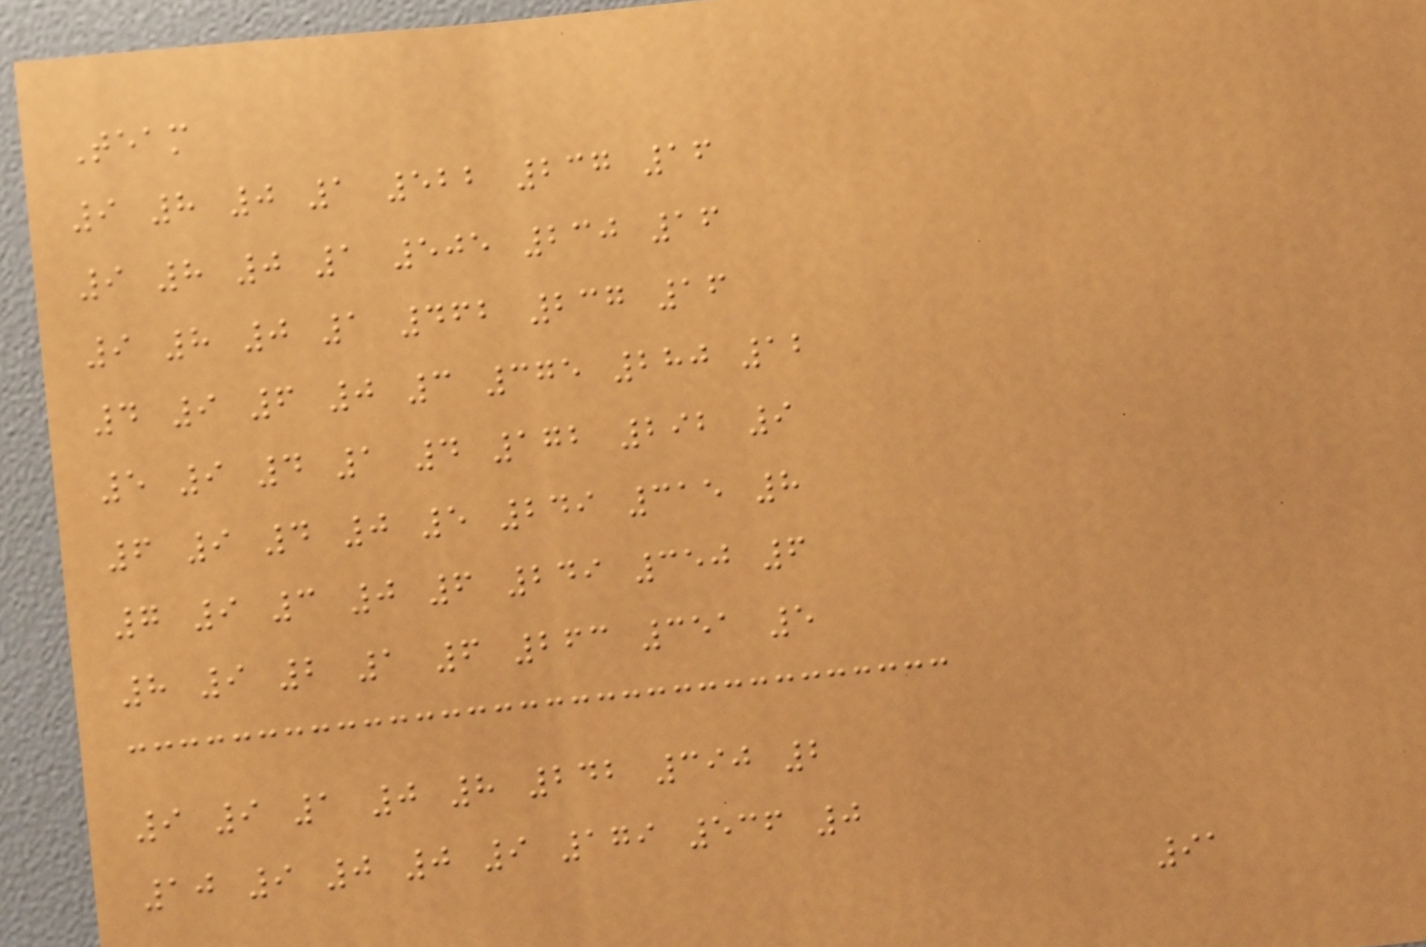Team
9 8 0 1 522 237 16
9 8 0 1 505 230 16
9 8 0 1 462 237 16
4 9 6 0 3 375 280 12
5 9 4 1 4 172 292 9
6 9 4 0 5 249 315 8
7 9 3 0 6 249 350 6
8 9 2 1 6 263 351 5
9 9 1 0 8 242 390 2
10 9 0 0 9 179 536 0
91
